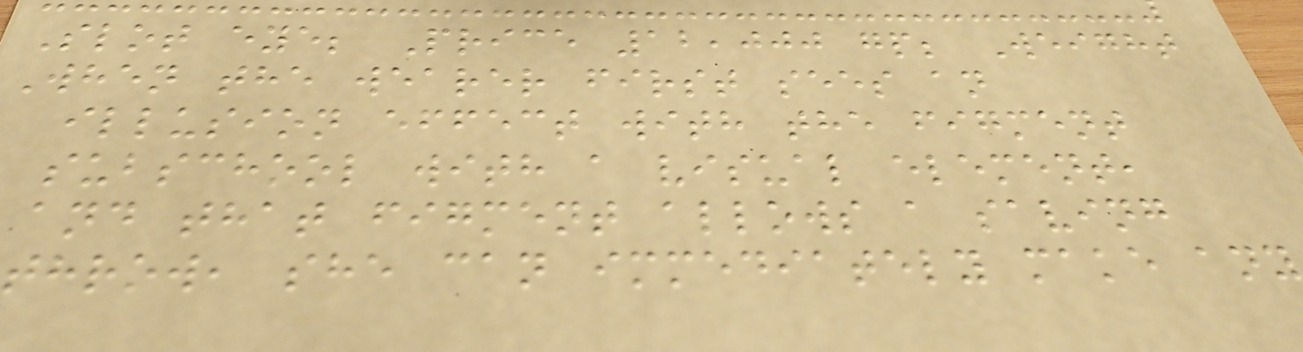Slot eye; Price 12,000 gp; Weight
When the wearer first sees an
illusion effect with the figment
subschool with a visual element,
and that figment allows a saving
throw, she can immediately make any
